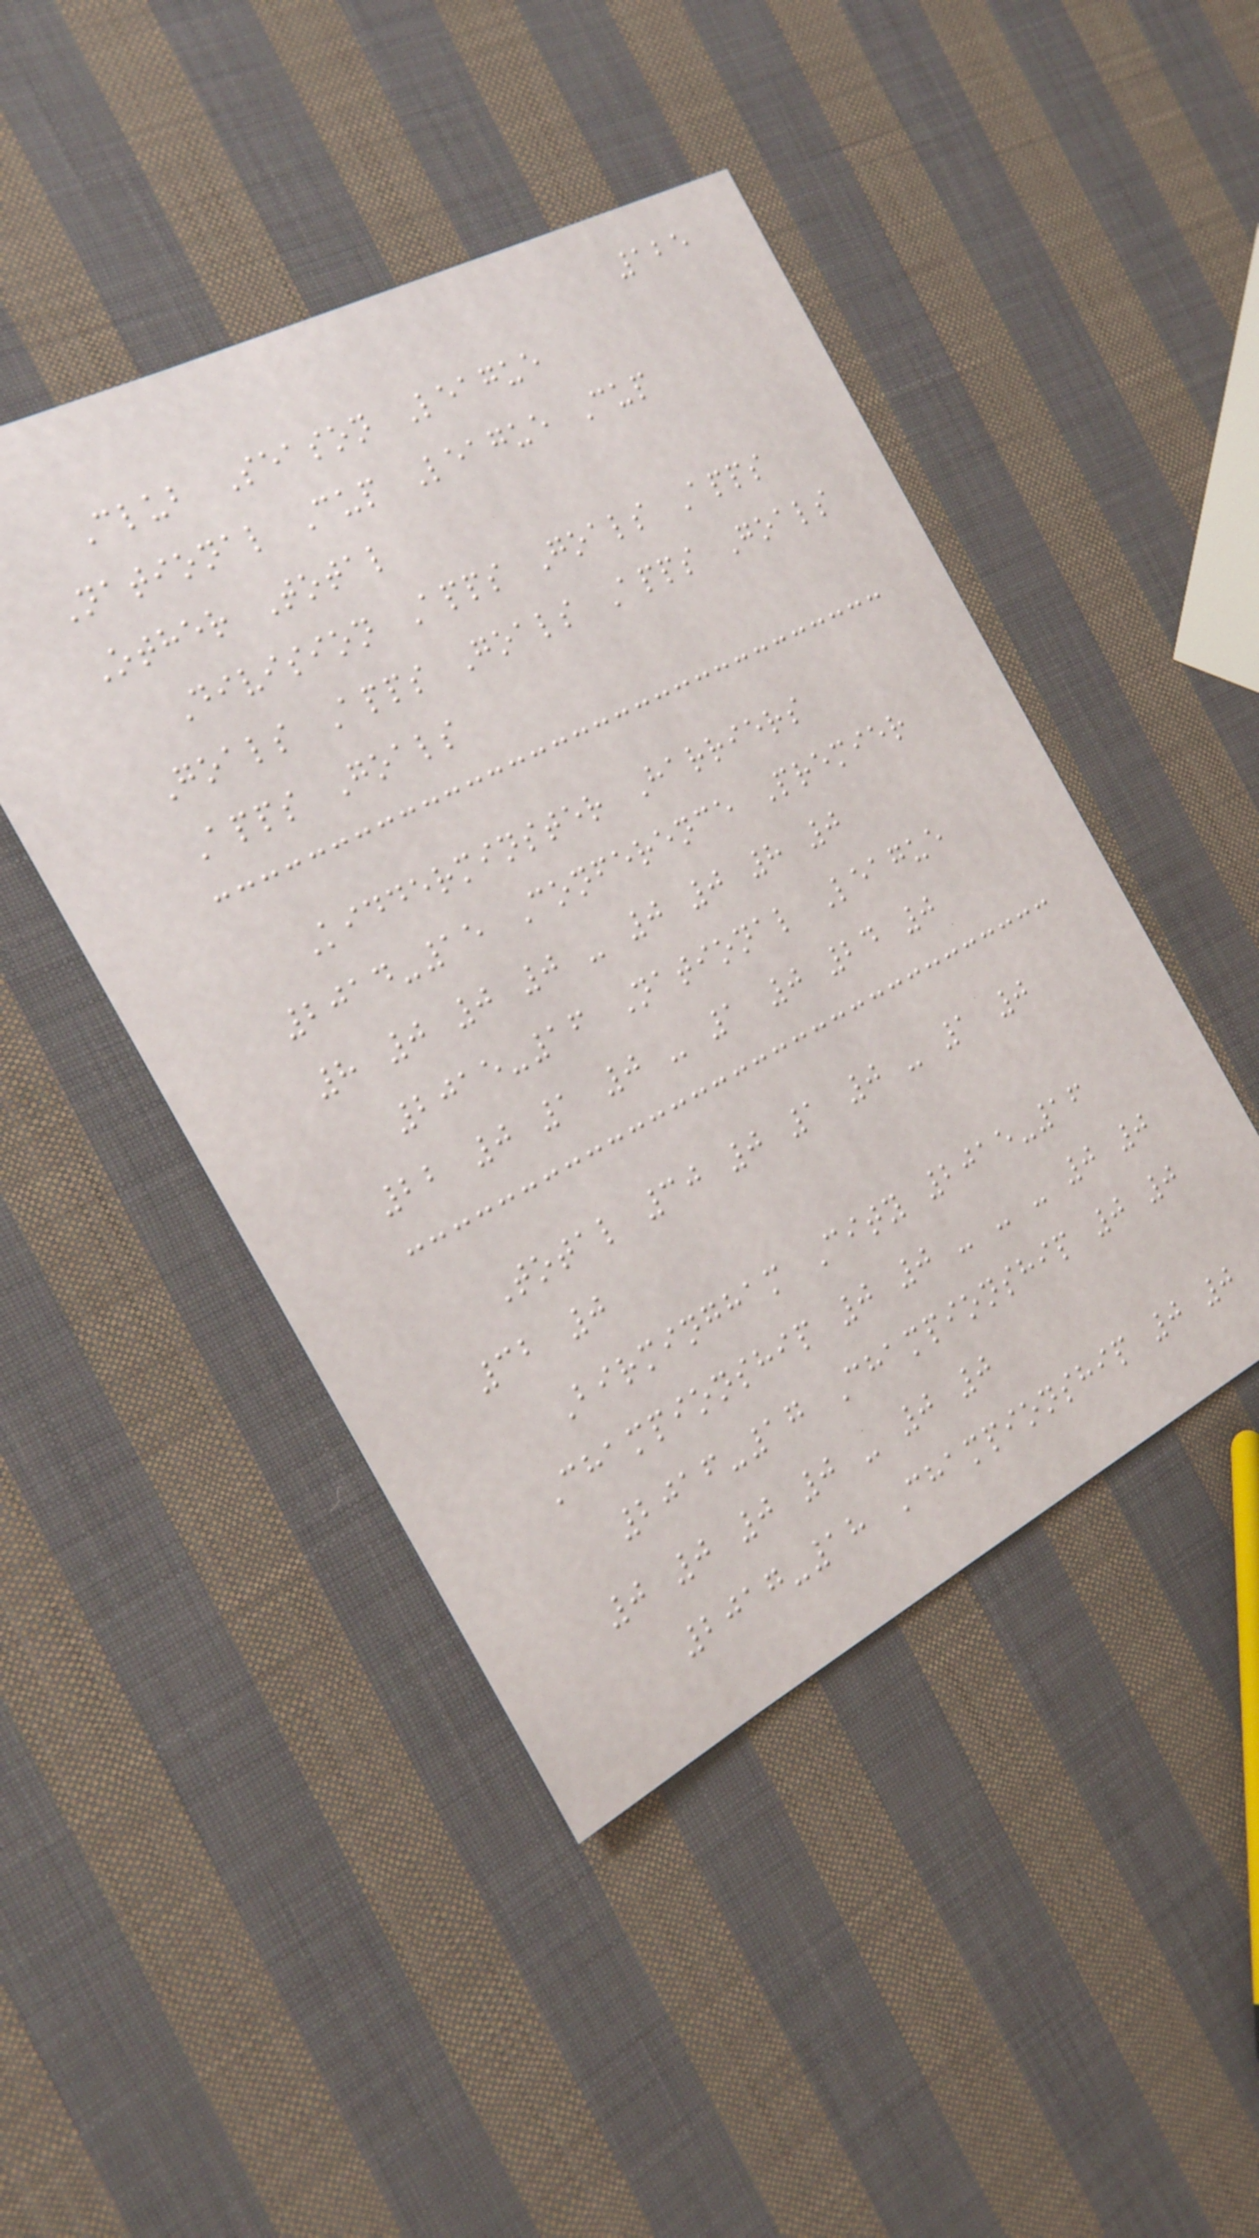125
Club Season League
National Cup League Cup
Other Total
Division Apps Goals Apps
Goals Apps Goals Apps Goals
Apps Goals
Kidderminster Harriers
2014-15 Conference Premier
8 0 0 0 - 0 0 8 0
2015-16 National League
22 0 1 0 - 1 0 24 0
Total 30 0 1 0 - 1 0
32 0
Birmingham City 2015-16
Championship 0 0 - - - 0 0
2016-17 Championship 0 0
0 0 0 0 - 0 0
2017-18 Championship 0 0
